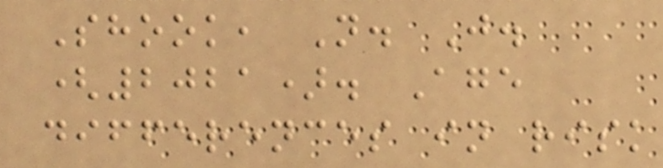Shook, N. J.
(2021). Age
differences in risk
